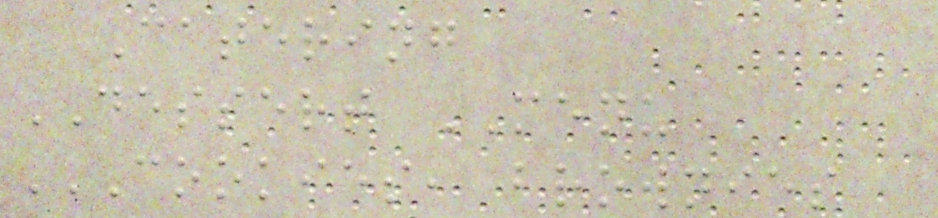Catering
DESSERT MENU
COOKIES, BROWNIES
